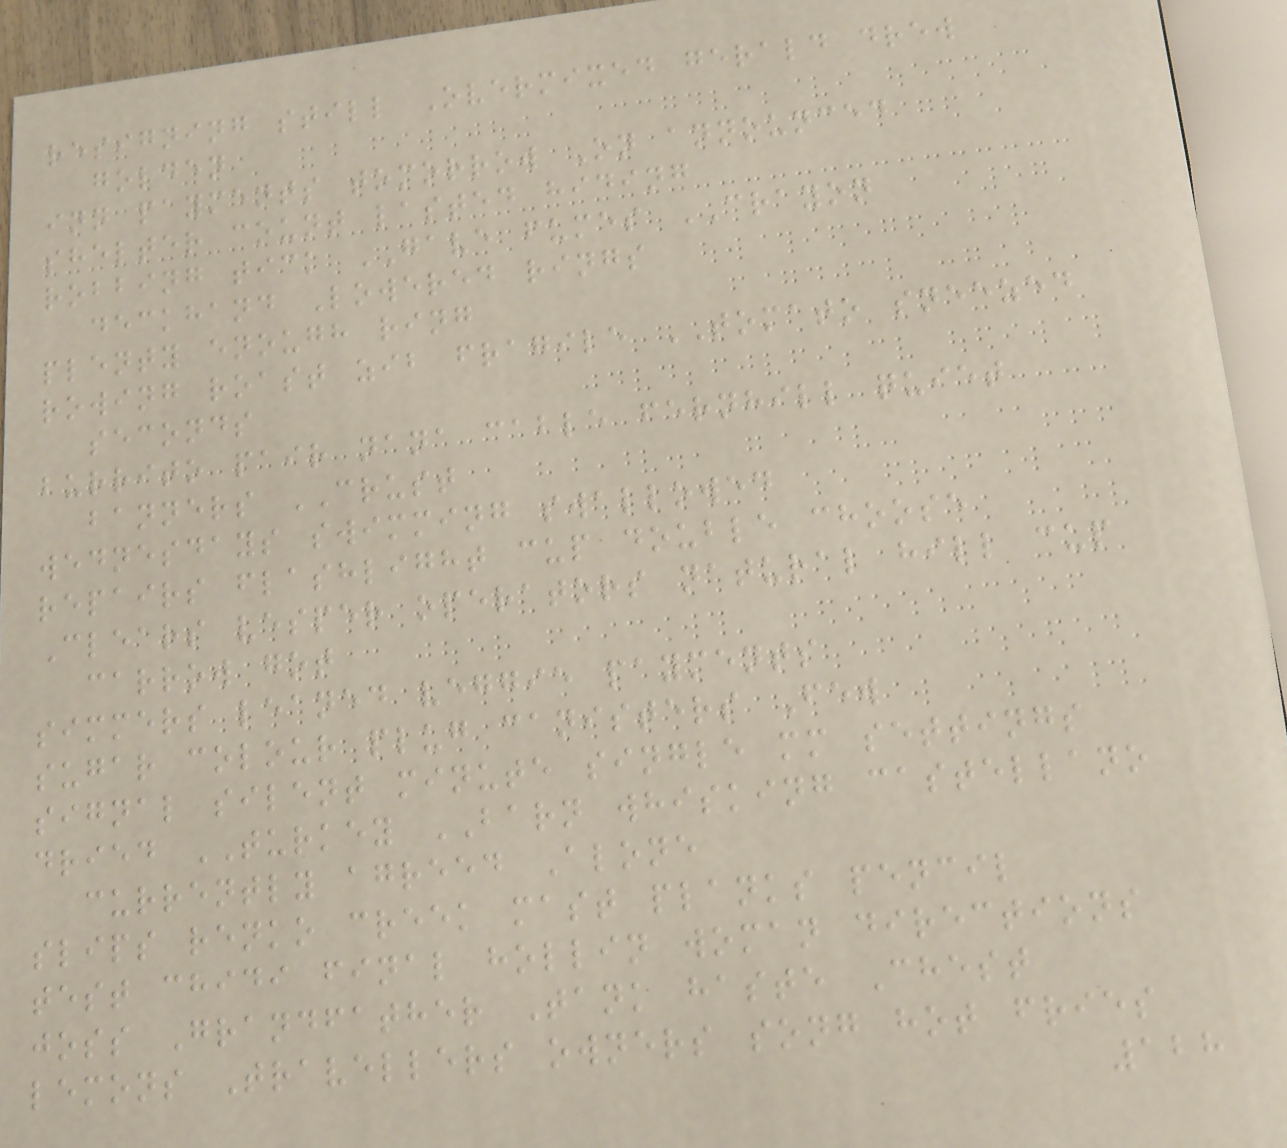resigning still Overmixed gerald drew
golden
inn payments tomorrow On announced
shelter count lasted hiding
robbing tick GAVE fumes CRAYON
deckhand Lowered rings
plenty enough ring
rowing roast zib fragile TOMATO sneezed
seconds
burrito pair nana cable fernhill quiet
banners CRUST
wednesdays swimming swallowed
repairs flashlight cup double choose
Clears vesper operators natural hill cup
carrow got
simmers leaned veggie payments
sugar colour plug canisters Few
signal silent minute single mm settings
dried TURKEY BARN whisking castellano
currently agreed Alone
slips renko creek mast planks pencil
test chidi final hollin woman directions
joss Grandfather Tank haste Chest
lemons Travellers owners song hot fries
128
